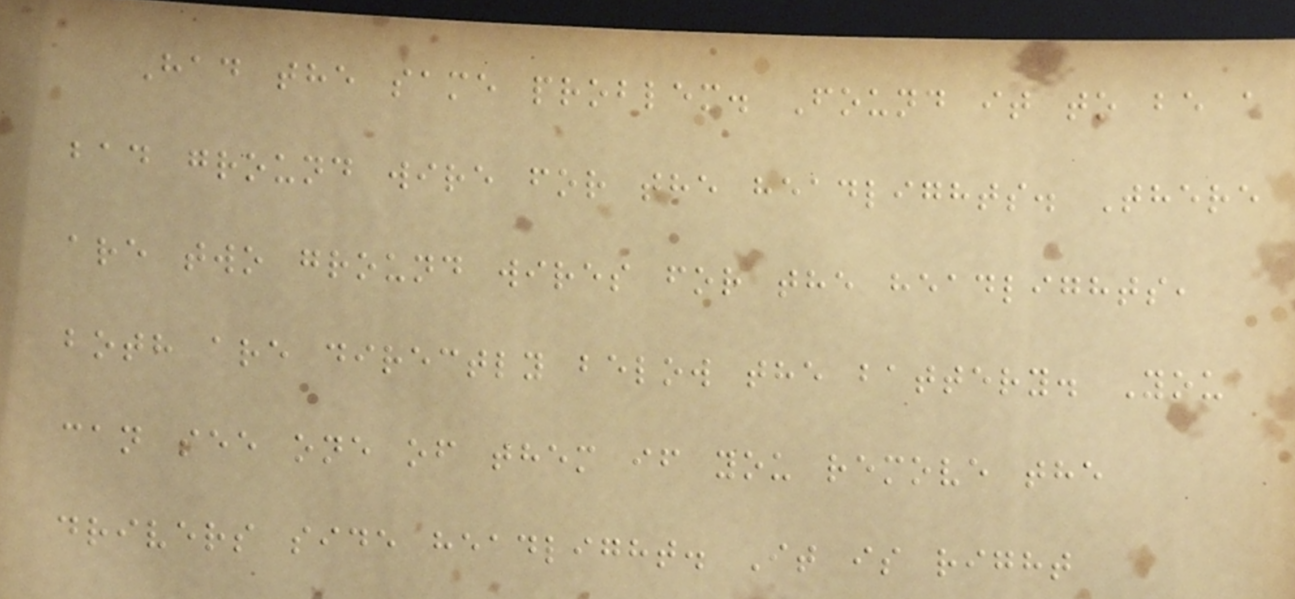Had the same problem. Found it to be a
bad ground wire for the headlights. There
are two ground wires for the headlights,
both are directly below the battery. You
can see one of them if you remove the
drivers side headlight. It is right
